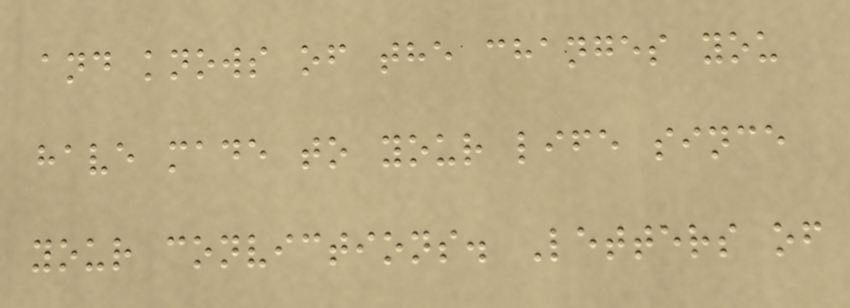and knows of the changes you
have made to your life since
your convictions. Letters of
